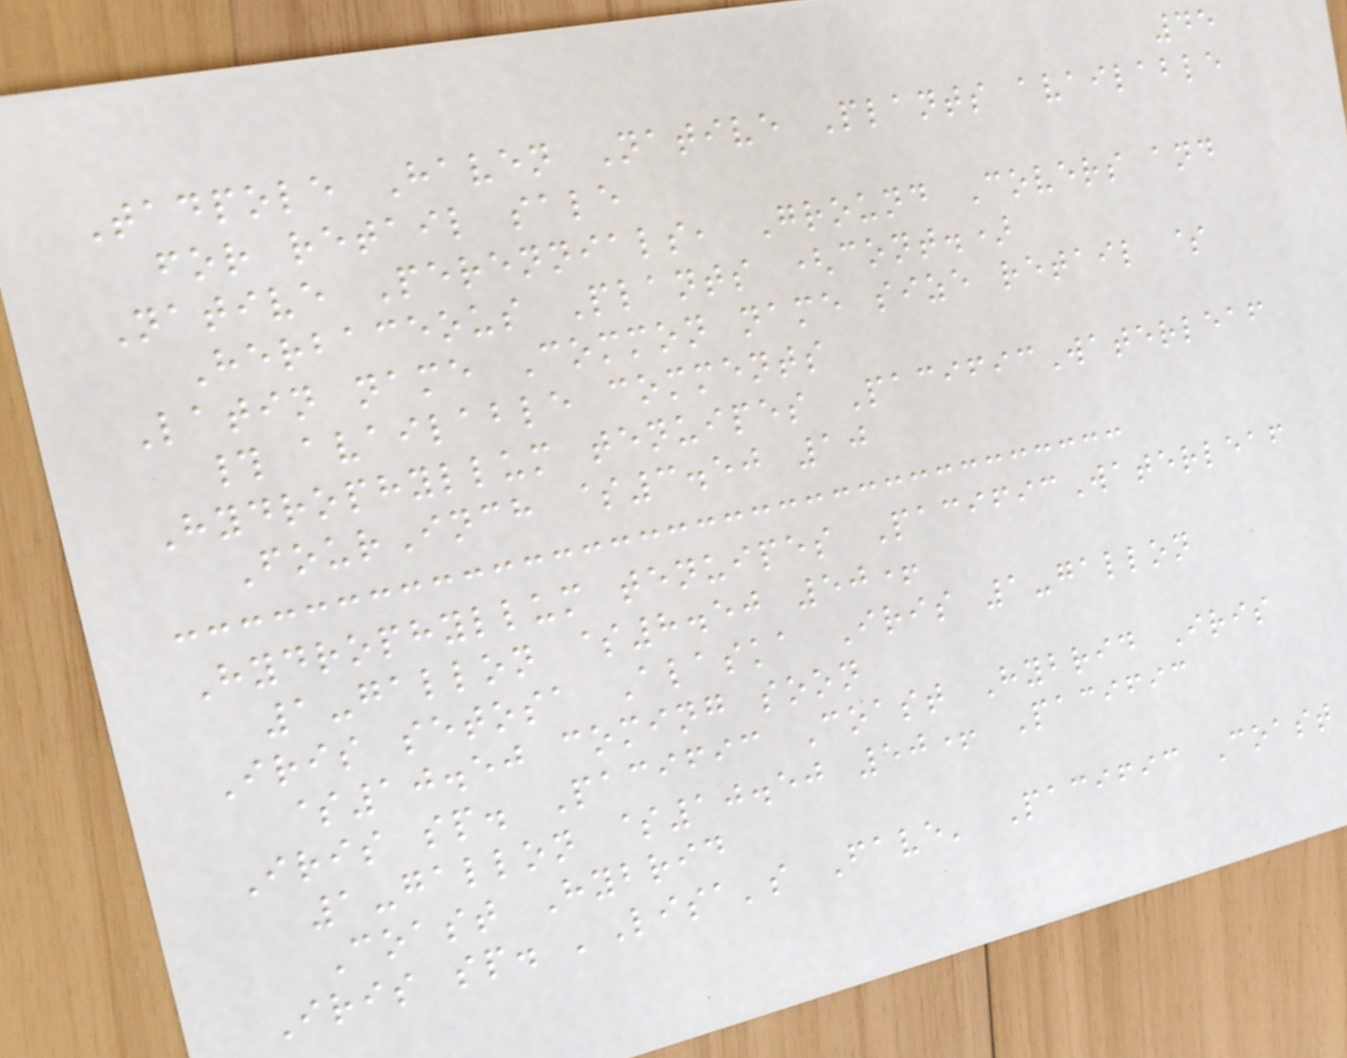45
Tadpole Haven Native Plants available
for retail sale
Native Perennials, Ground Covers and
Herbaceous Plants (cont.)
Latin name Common name size retail $
# available comments
Hydrophyllum tenuipes PacificWaterleaf
FourInch $3.50 10
Hydrophyllum tenuipes PacificWaterleaf
1-gallon $8.50 50+
Iris setosa Alaska Iris 1-gallon
$10.50 coming soon
Iris sp. Pacific Coast Hybrid Iris
1-gallon $10.50 50+ Pacific
Coast Hybrid
Iris sp. 'Lisa's Fave' Pacific Coast
